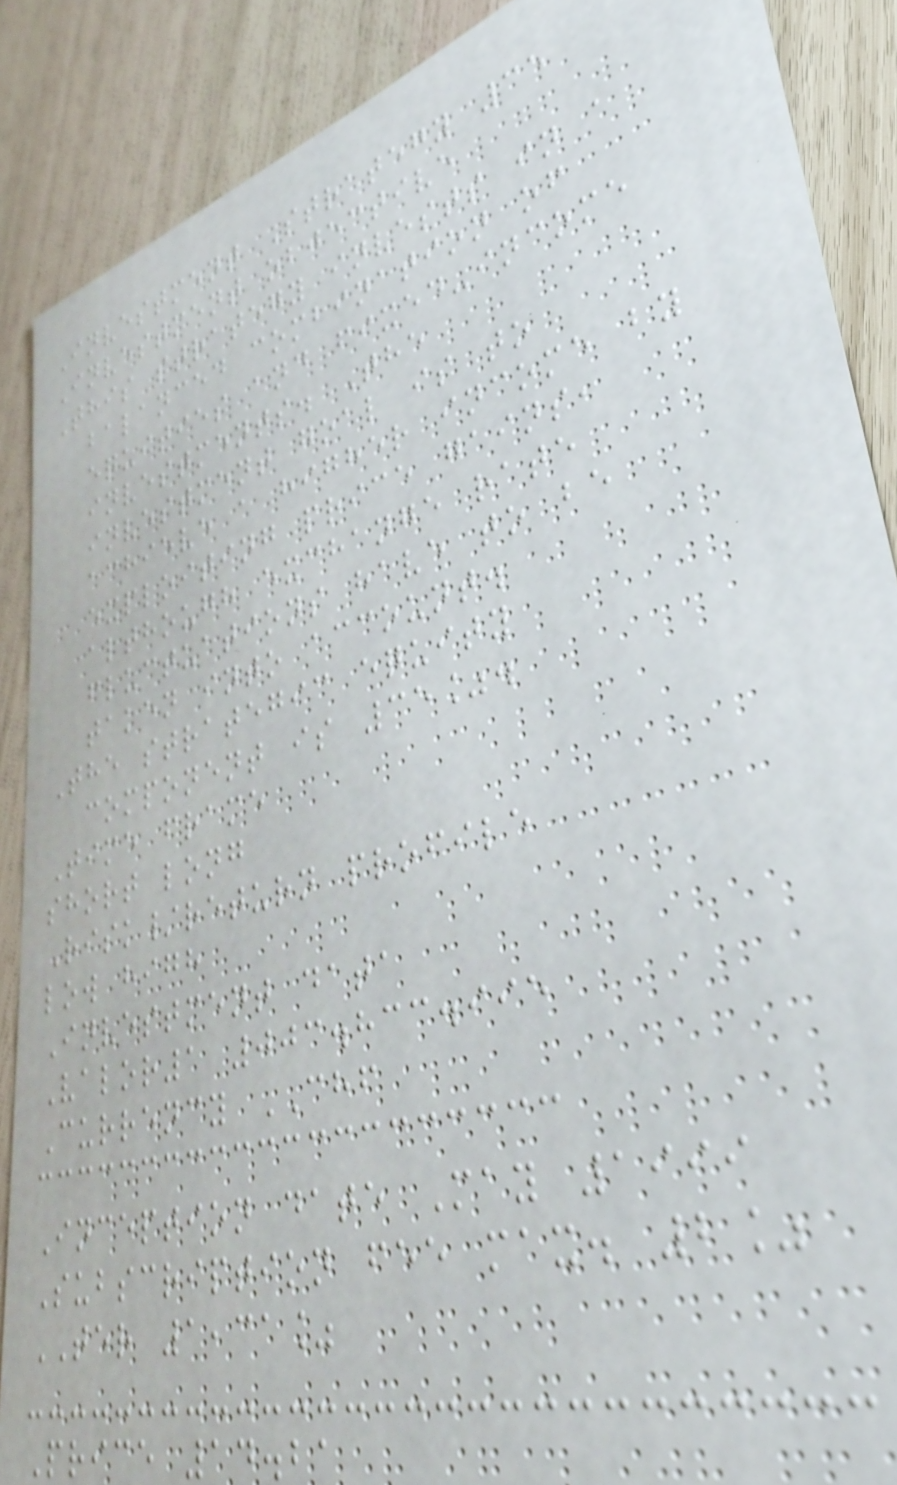Investment Strategy 35
Investment objective
This strategy invests in a
balanced combination of
equities and fixed-income
investments. The
investment goal is to
achieve a higher income by
exploiting price gains,
although exchange rate
fluctuations have to be
taken into account.
The strategic equity
component is 35%.
Time frame
short long
Risk/return profile
low high
Investment data
Valor1 003.833.995
Currency CHF
Inception date May 1999
Subscription fee max. 2%
TER 1,31%
Price 14.21
